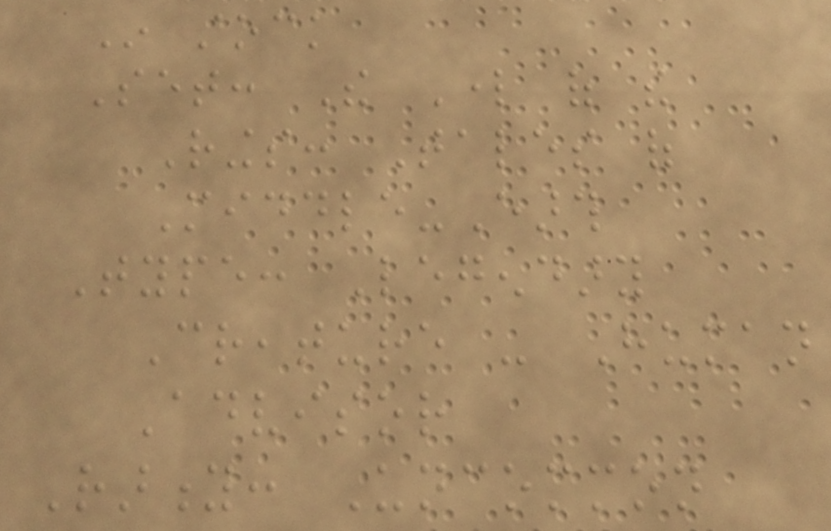In stock
Set: The Lord of the
Rings: Tales of
Middle-Earth
Type: Legendary
Creature - Human
Advisor
Rarity: Uncommon
